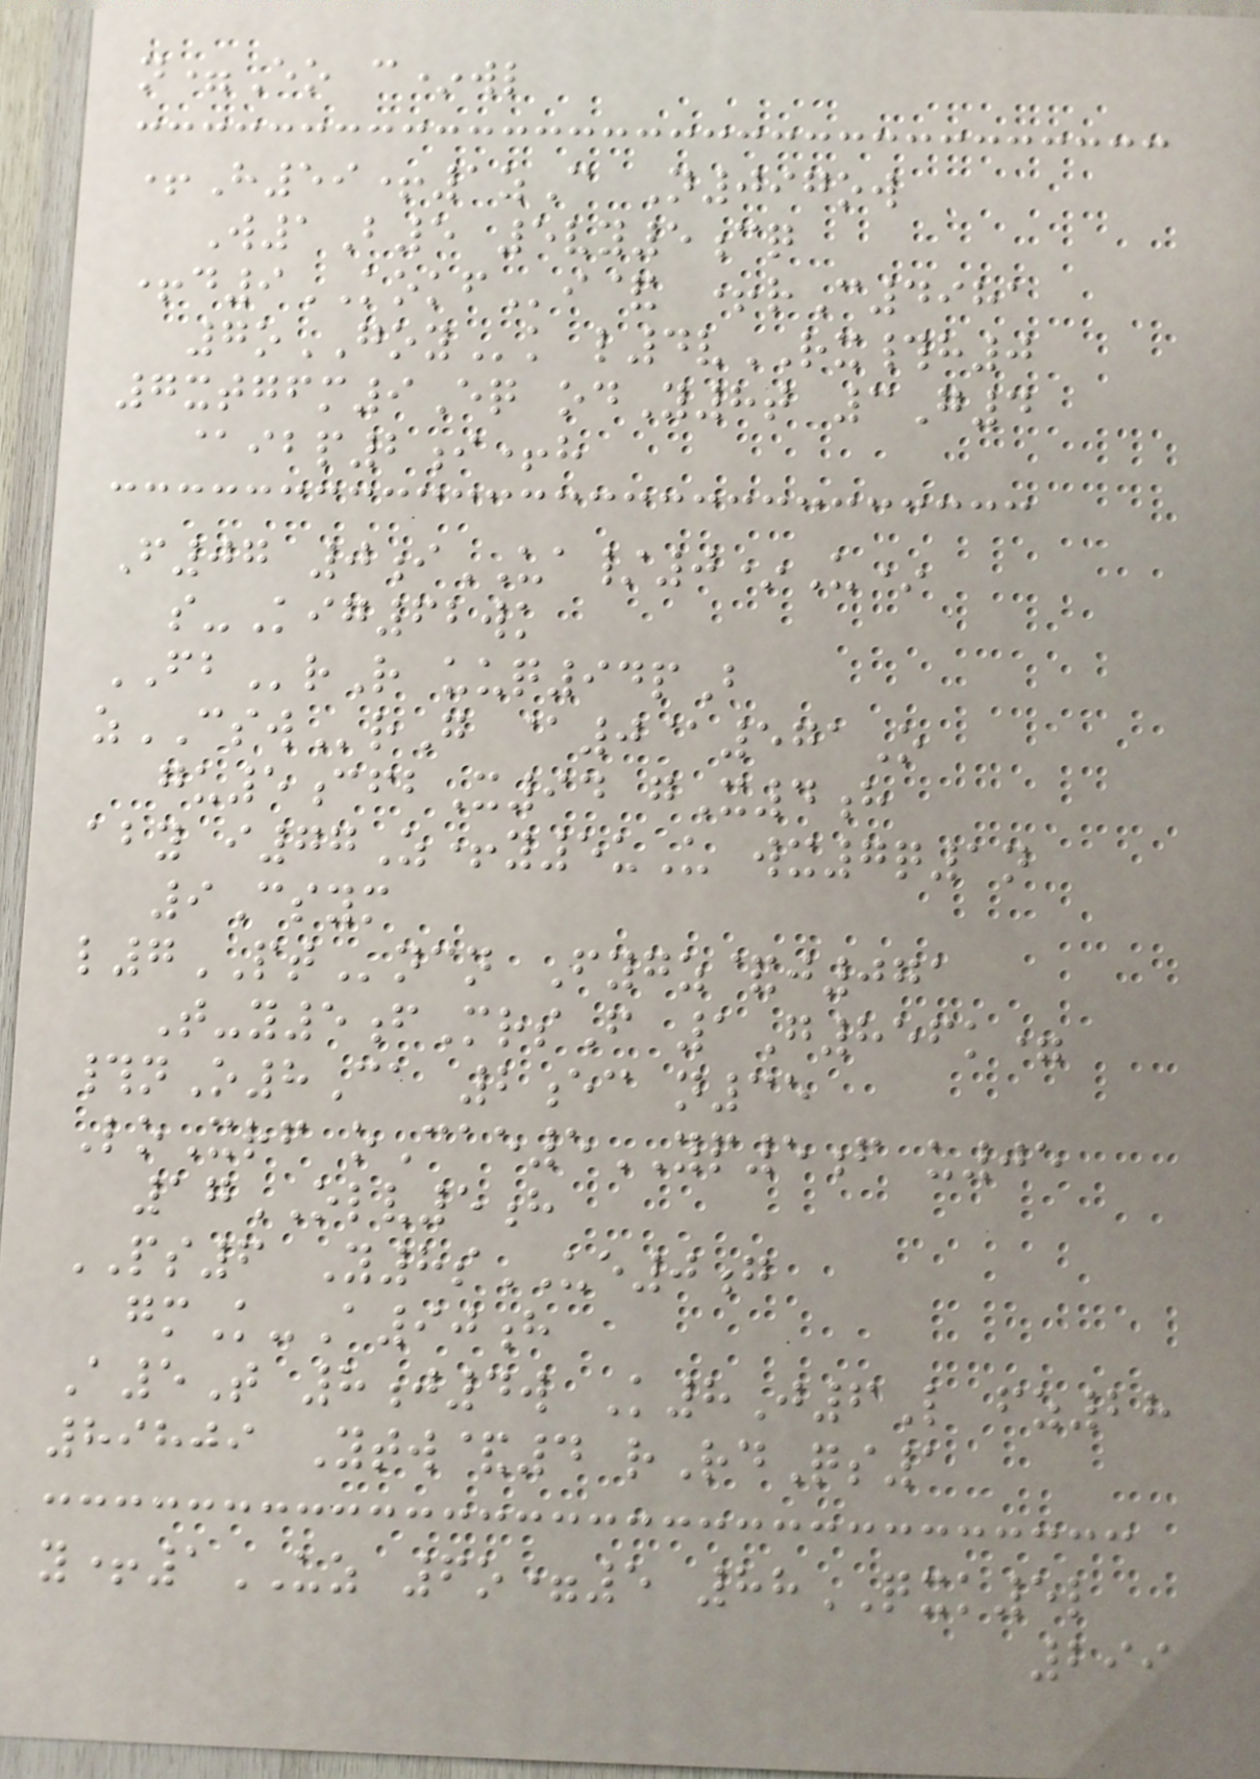n=Eo c*wl
+H59+1zC N097ow
W1B5 5vy5cq
+d9KOKFi& +rC4981
7oGOYk l4vRX#h0
7xtgfm9Eq odY8t 3G4
@ibp2i+h
F07 0iUA/0*U*
s-Kig62wk
FBrR uuq94pB
zCSWrG @0@571O
gu5cfbX94 gX4h
aby i77Z+y5uU wx7q1n
9Csym
l7PTncn Fygz&j071
T-y5fMrsF 1G856k=
#nO8Ca 2ec n35
LoXrf oCae5YP5f u05
17OLV5h
PS6 Y8sUE0g
gmK-A90h
A5T 8j4w K8J6L fz28
89809 Ytw&4 rRdQs1
y+1UZ 6o=5 88QXK5l
299
